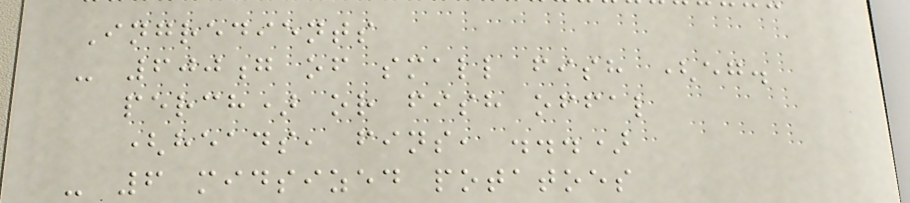Ingredients
- 600g of small fish (eg.
perch) or fish offal
(heads, fins, ...)
- 6 midsized potatoes
